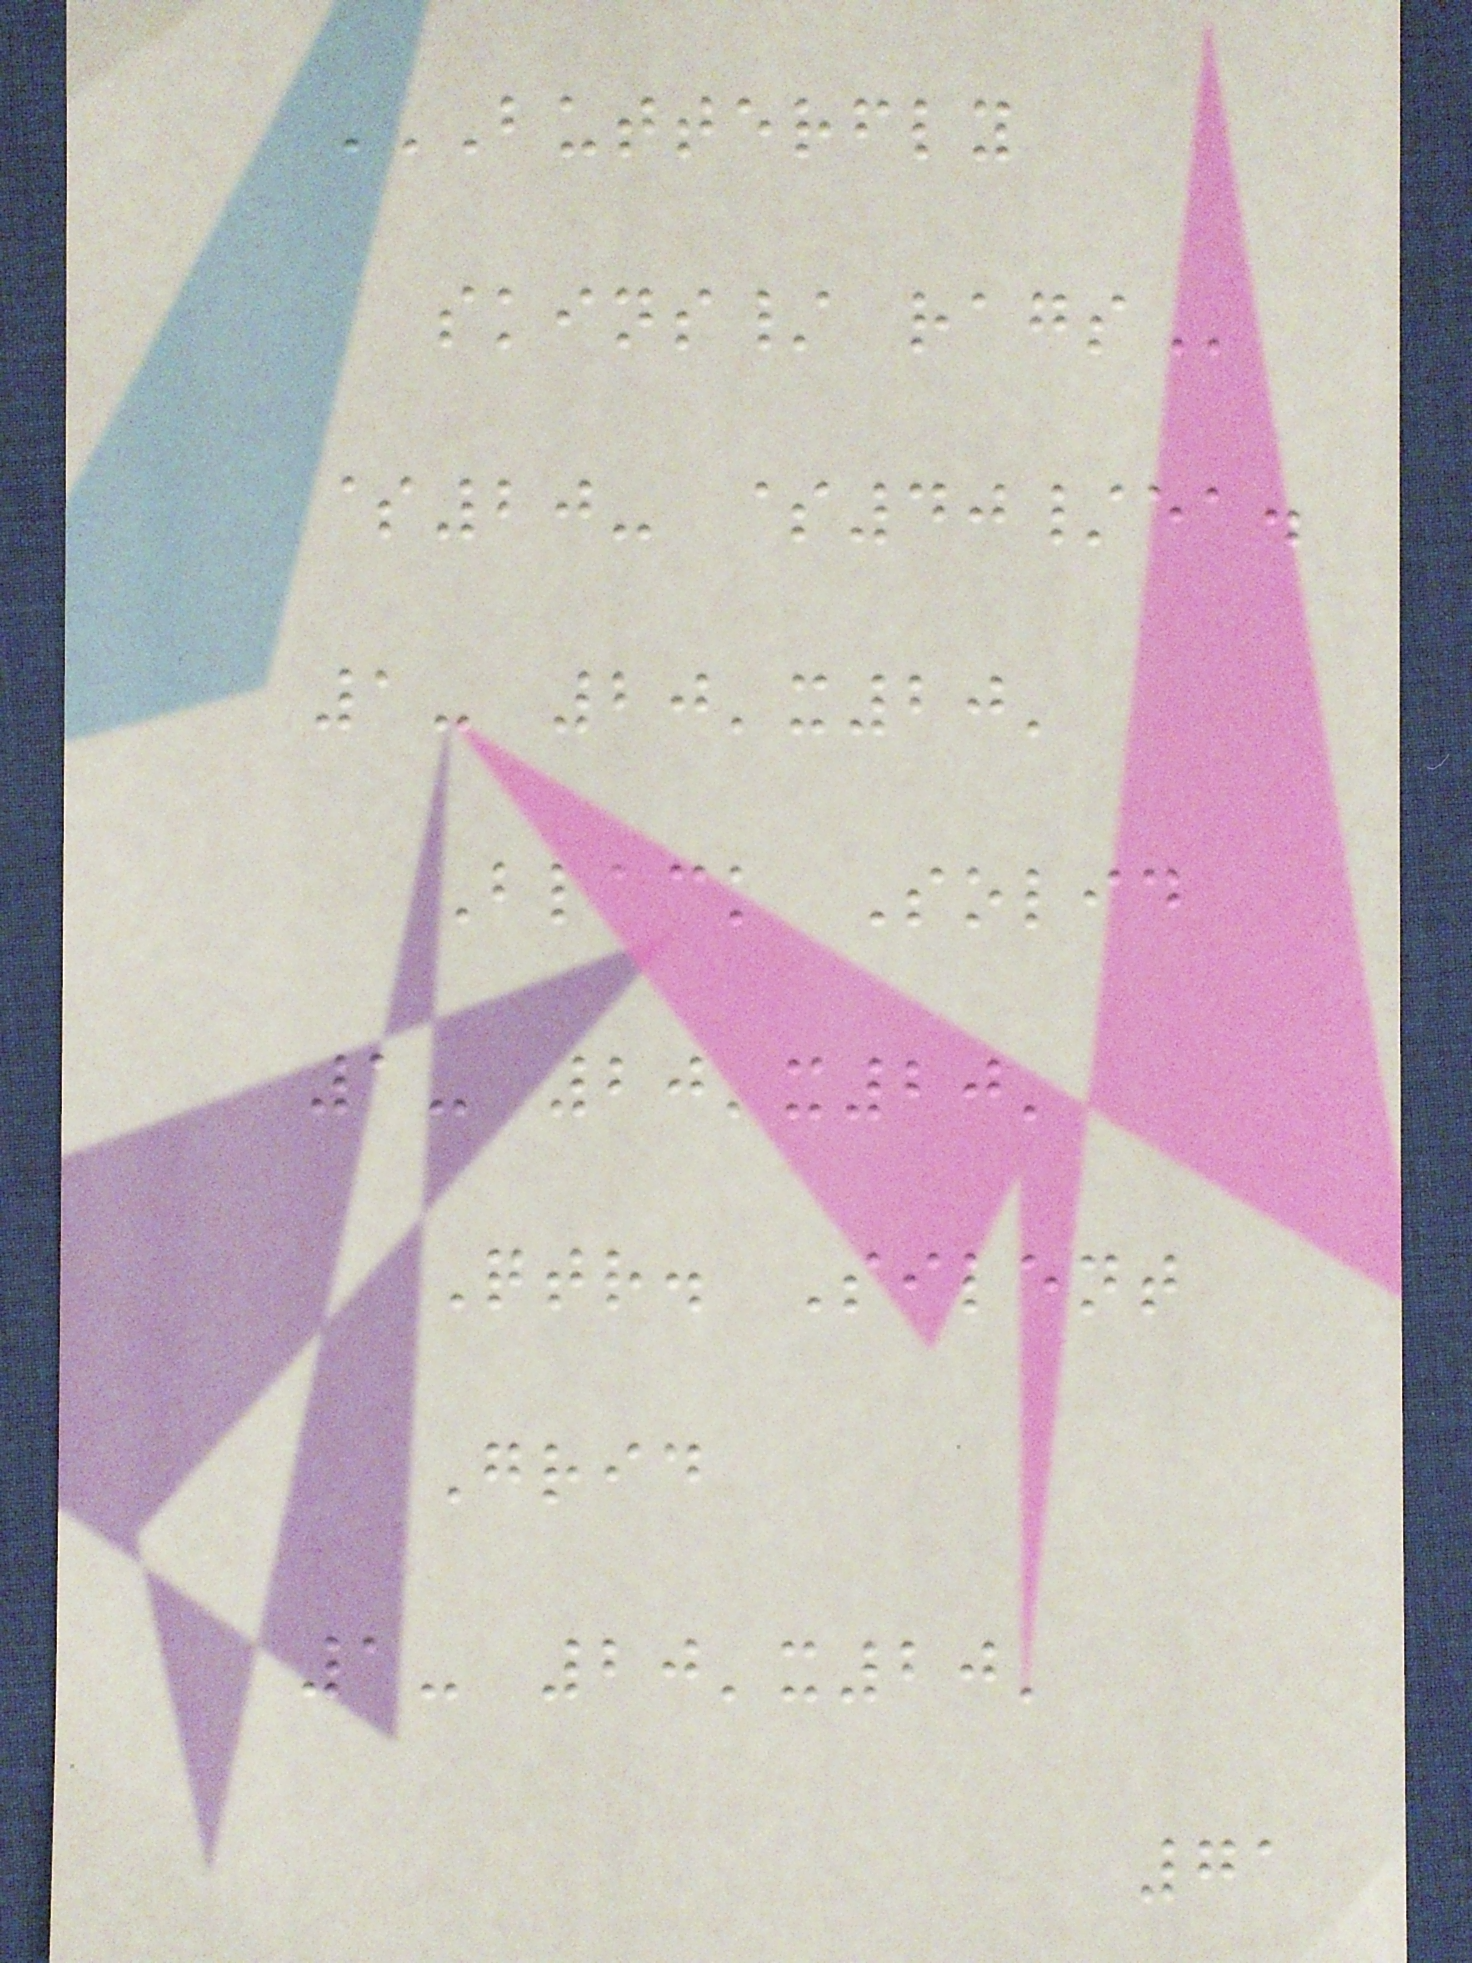BUTTERFLY
SKINS/ RAGS
$20- $40/ea.
1- 20'x20'
Black Solid
1- 20'x20'
Qtr. Silent
Grid
1- 20'x20'
71
